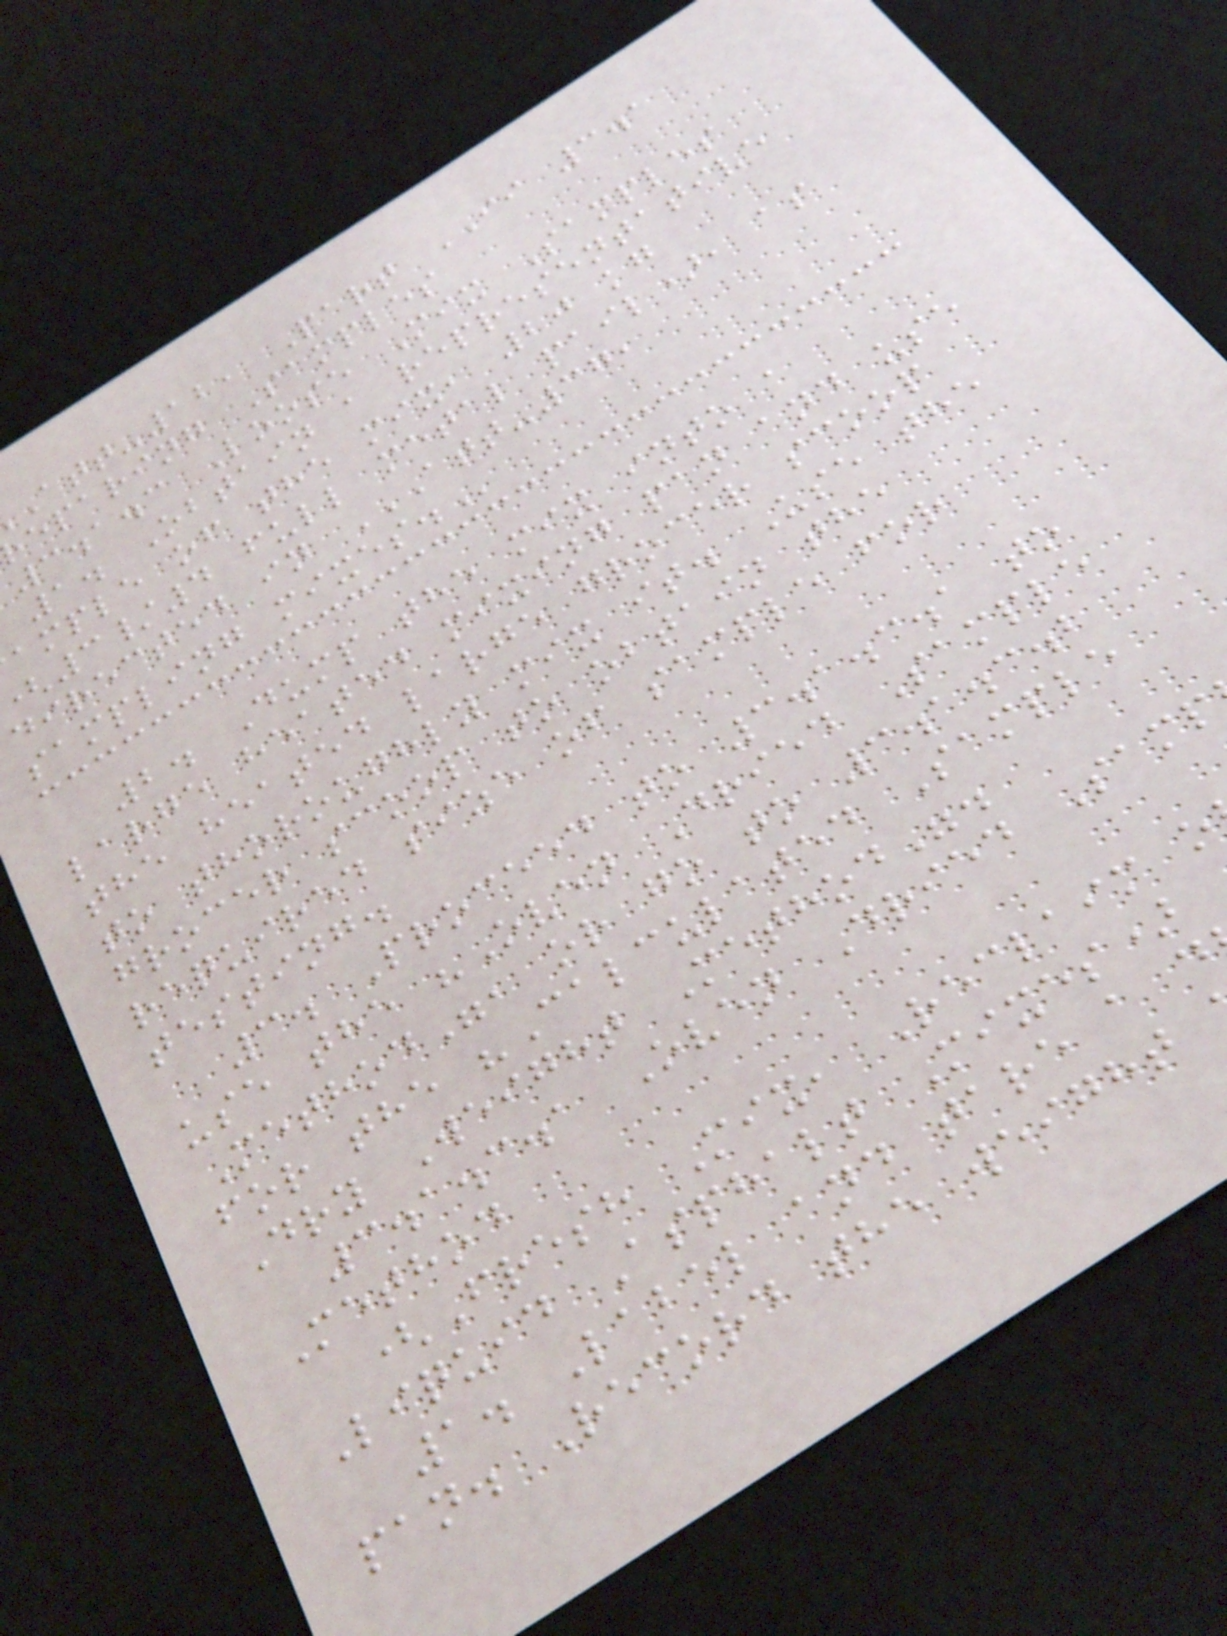att-12, Part II 3.1
eparing Samples
3.1.3 Loose Mix Samples
1. Obtain a representative
ample of the mix, 20 kg
3/4 full metal pail), as
directed in ATT-37,
sampling
2. Dump the mix into a
large heated mixing pan and use
the heated large grocer scoop
to thoroughly mix it. Use the
grocer scoop to obtain the
required size of sample for
testing.
3. Proceed to 3.1.3.1 to
use the "Oven Dried Sample
Method", or go to 3.1.3.2
for the "Calculated Sample
Dry Weight Method".
3.1.3.1 Oven Dried Samp
Method
(Fresh Mix, Reclaim o
Liquid Asphalt Mixes)
1. Label and tare a d
pan. Record the weight
